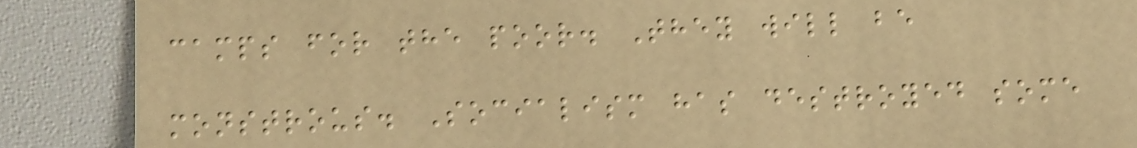camps for the poor. They will be
monstrous. Socialism has destroyed some
